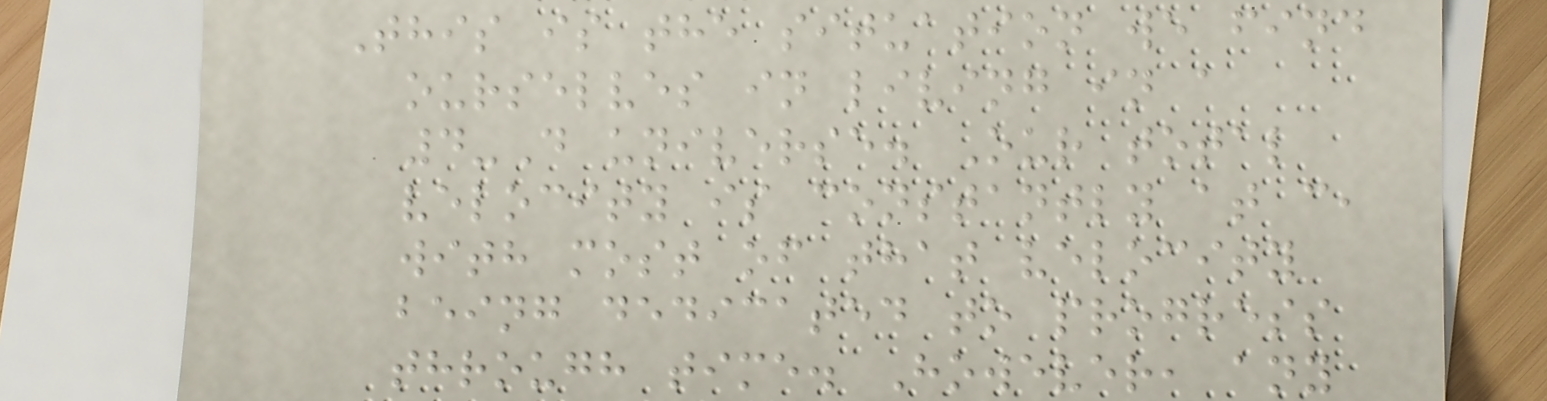This is the situation we find
ourselves in living in a
4-D universe. Our total
velocity is constantly at c,
with most of that velocity
being dedicated to progress
through time. However, any
